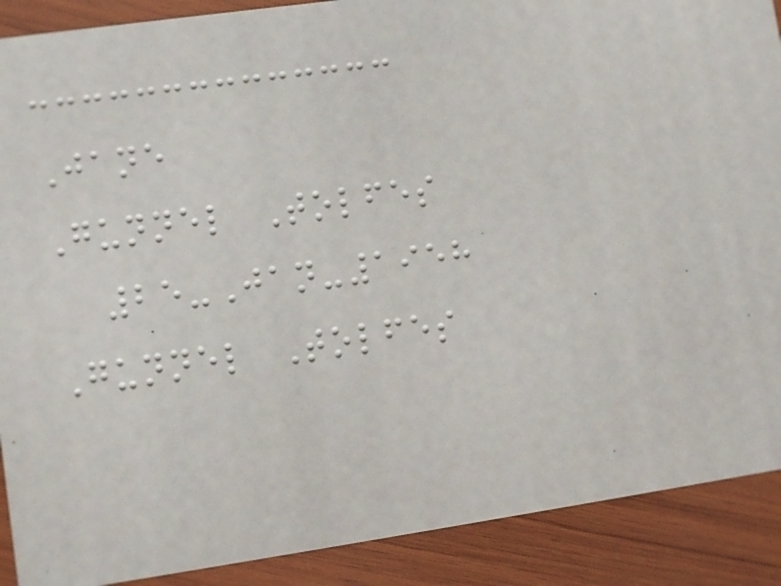Jane
Gunnel Tolfes
25-Jan-1958
Gunnel Tolfes
